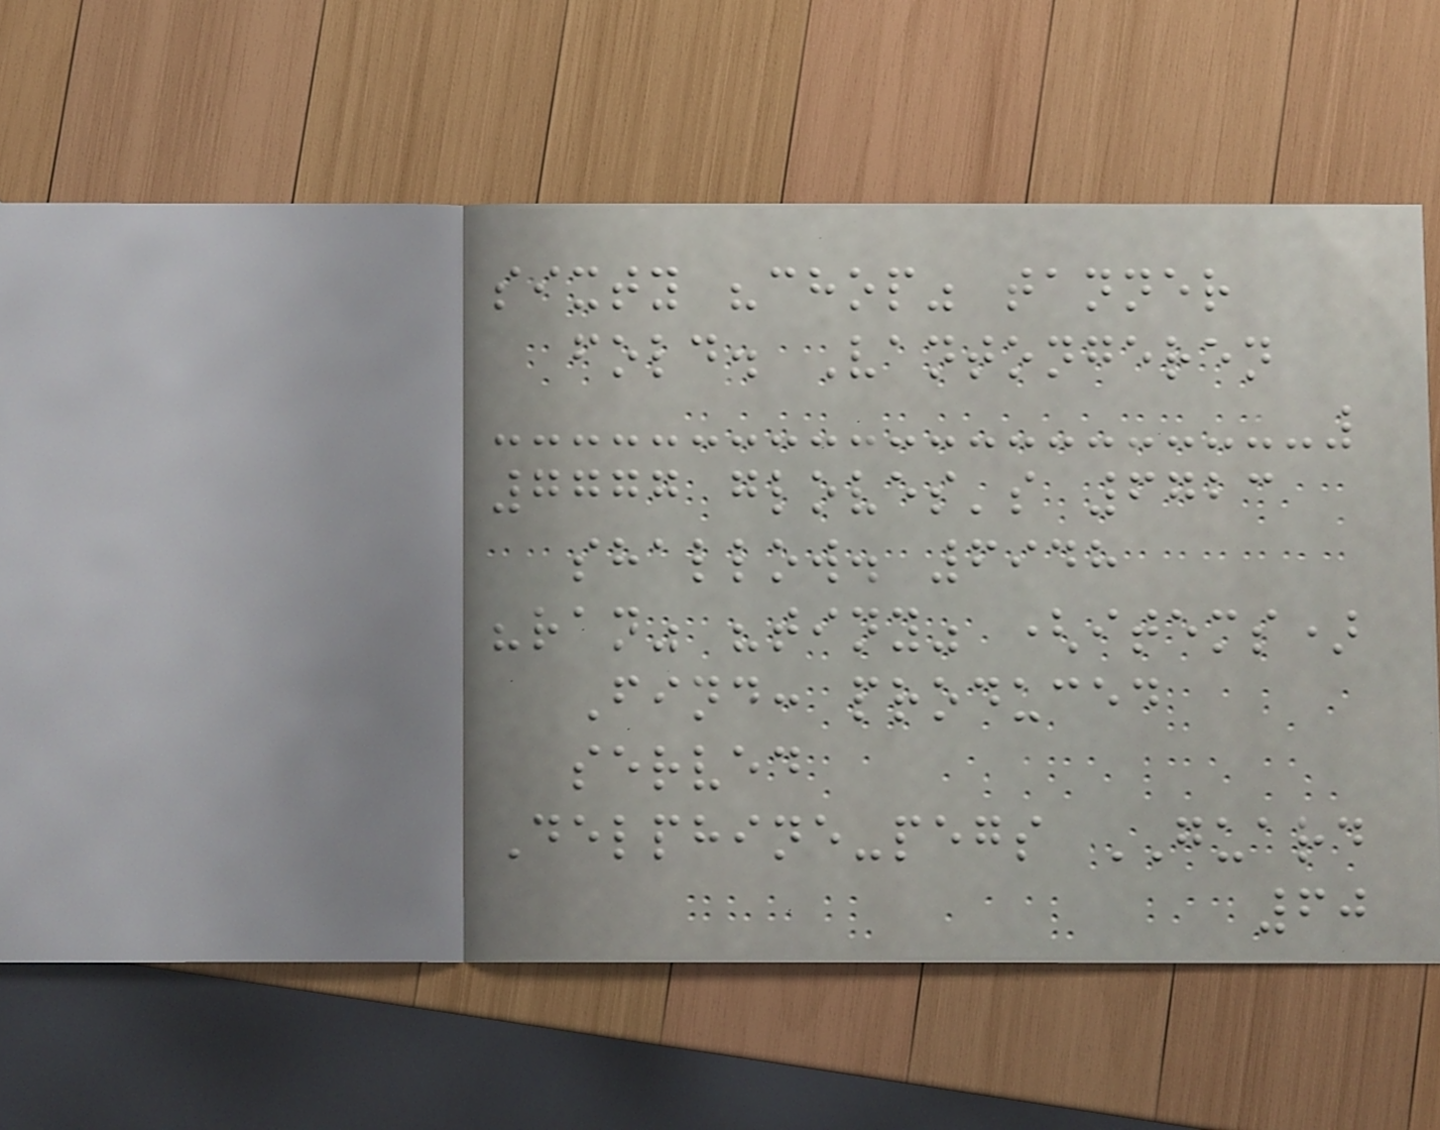sixty "chop" tanner
fold. Vantongeren
7777 gloves's 6723
shallow. 6948
"ran" "tiny" (items)
Find: produced
served
Delphine-pegs GUARD
60
